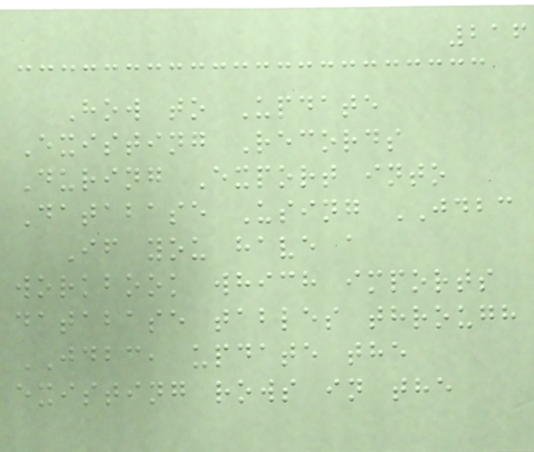216
How to Update
Existing Records
During Export into
Database Using JDBC
If you have a
workbook which imports
database tables through
JDBC, update the
existing rows in the
